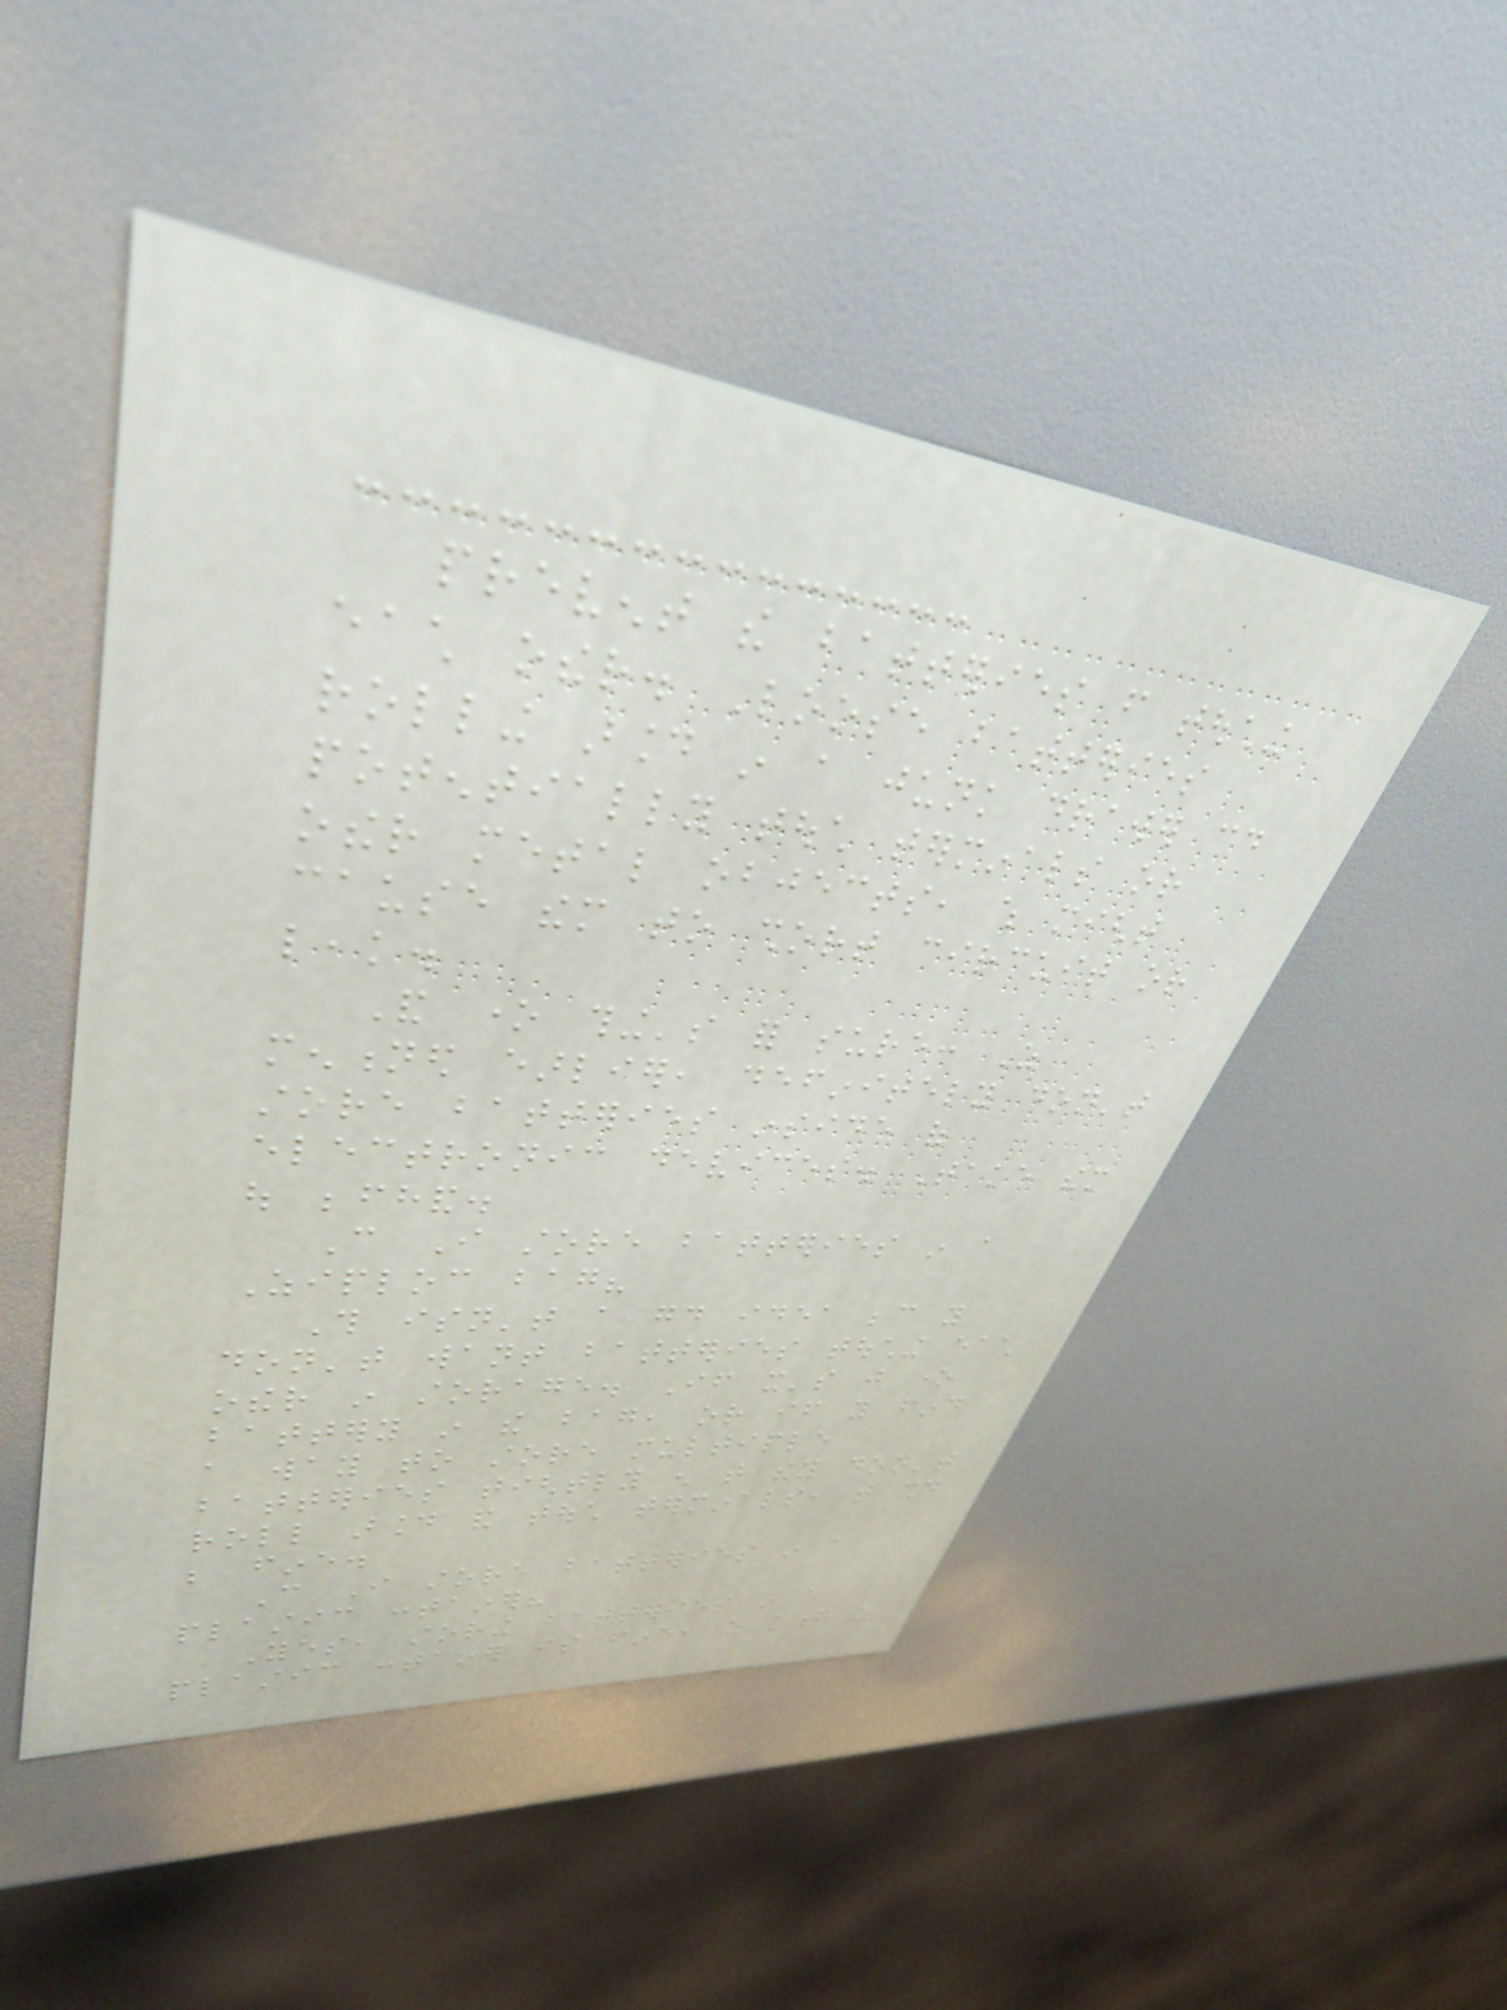prevent the batteries from touching
each other. Loose batteries
rolling around in a junk drawer could
potentially touch terminals or
other metal objects, which might
cause them to short circuit or
leak.
And one thing's for sure: As
mentioned earlier, definitely don't
store batteries inside of
electronic devices. Take them
out beforehand.
Can I store batteries in a
Ziploc bag?
This isn't a good idea because you
don't want batteries touching each
other in storage. If it's just one
battery in the bag, or if you find
a way to store multiple
batteries tightly enough that they don't
roll around and touch terminals, that should
be fine.
Can I store batteries in a
plastic container?
Yes, storing batteries in a
plastic container is fine, as long as
